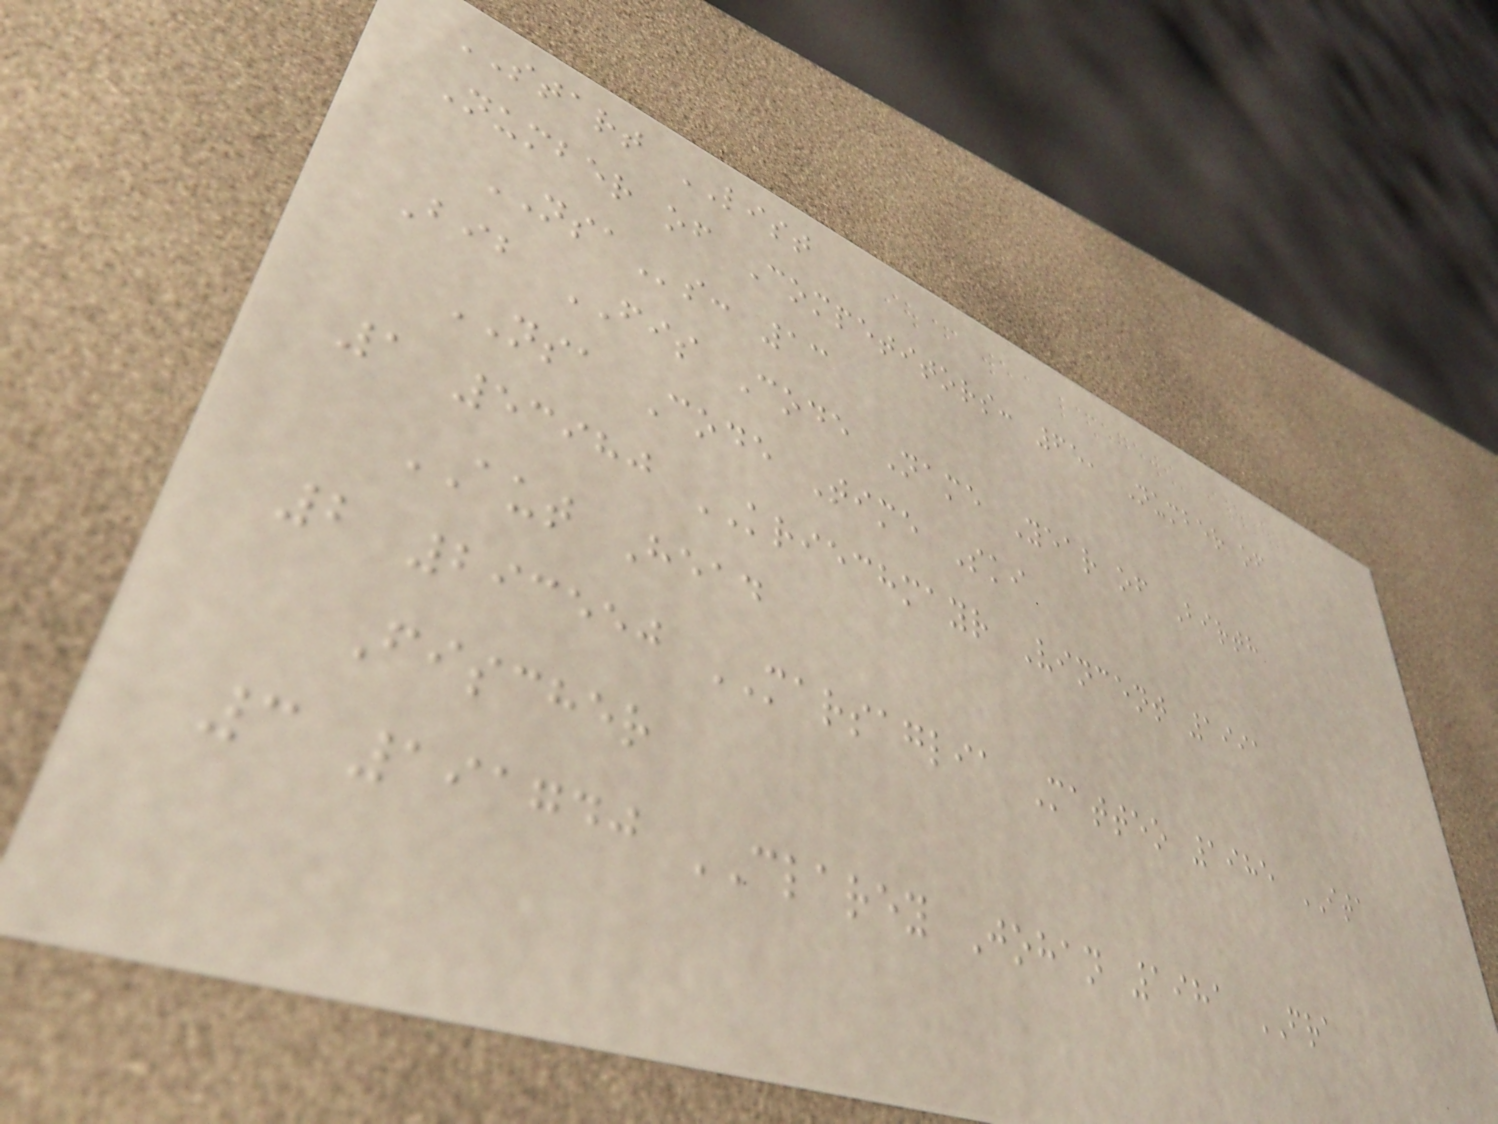START LIST
Number of Competitors: 65, Number of
NSAs: 13
Bib FIS Code Name Year of Birth
NSA Code Time Ski
1 53980 KRIECHMAYR Vincent 1991
AUT Head
2 293550 MARSAGLIA Matteo 1985 ITA
Fischer
3 191740 CLAREY Johan 1981 FRA
